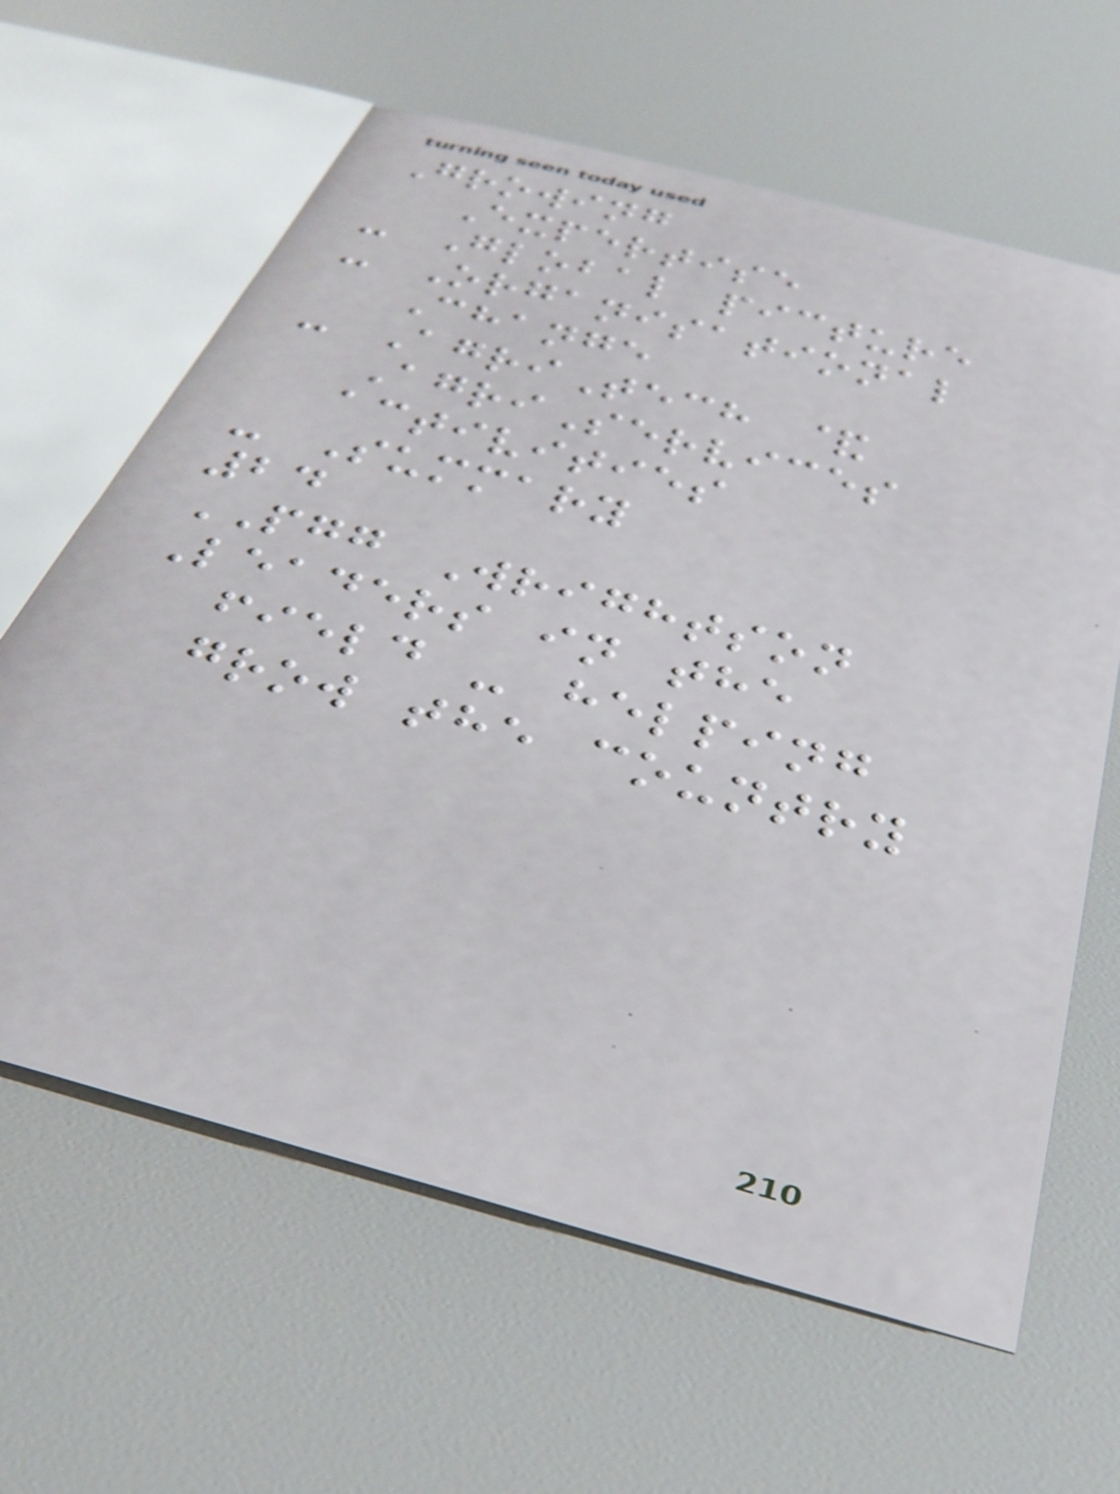Growing
Expertise
- Global picture
- Organisational
Change
- AgriTech &
AgriServices
activities
- Summary
24
PGG Wrightson
Leaders in the
field - helping
grow the country
